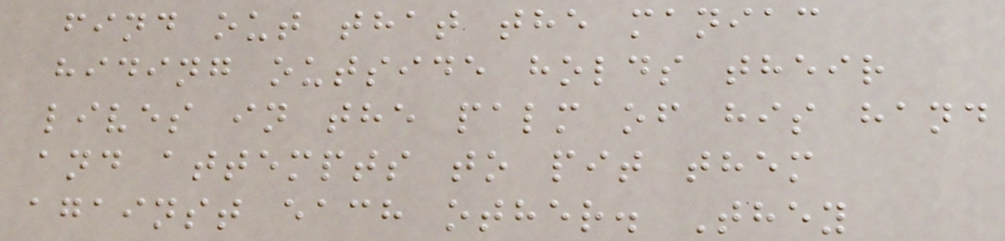find out that the maniac
hiding outside holds their
lives in the palm of his hand
and attempts to pit them
against each other. They
